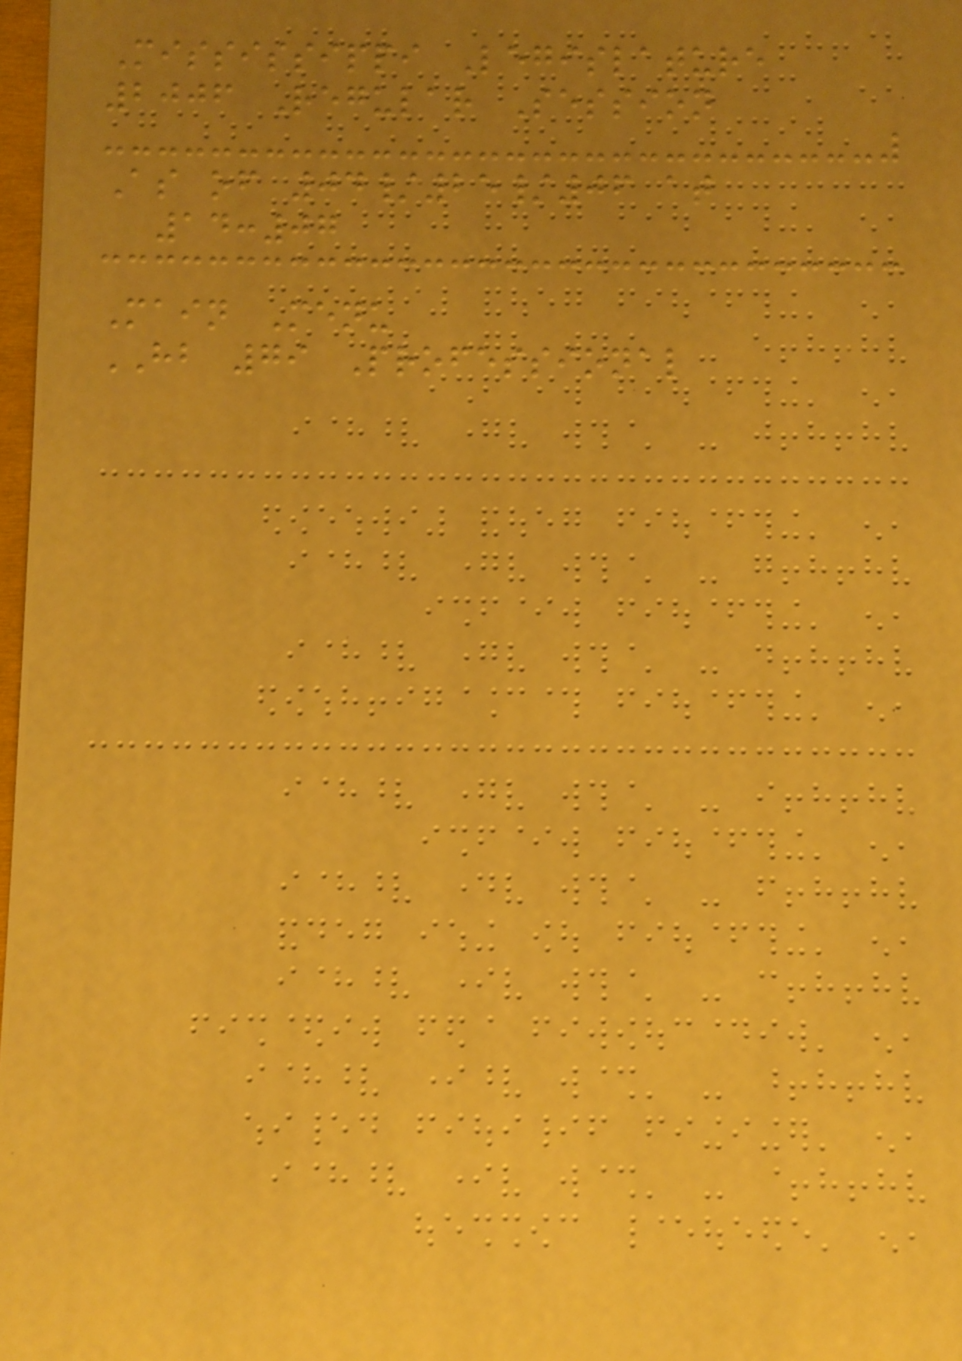Mississippi Legislature
2006 Regular Session
As of 04/25/06 at
14:07
Main Menu
HB 79 Professional
